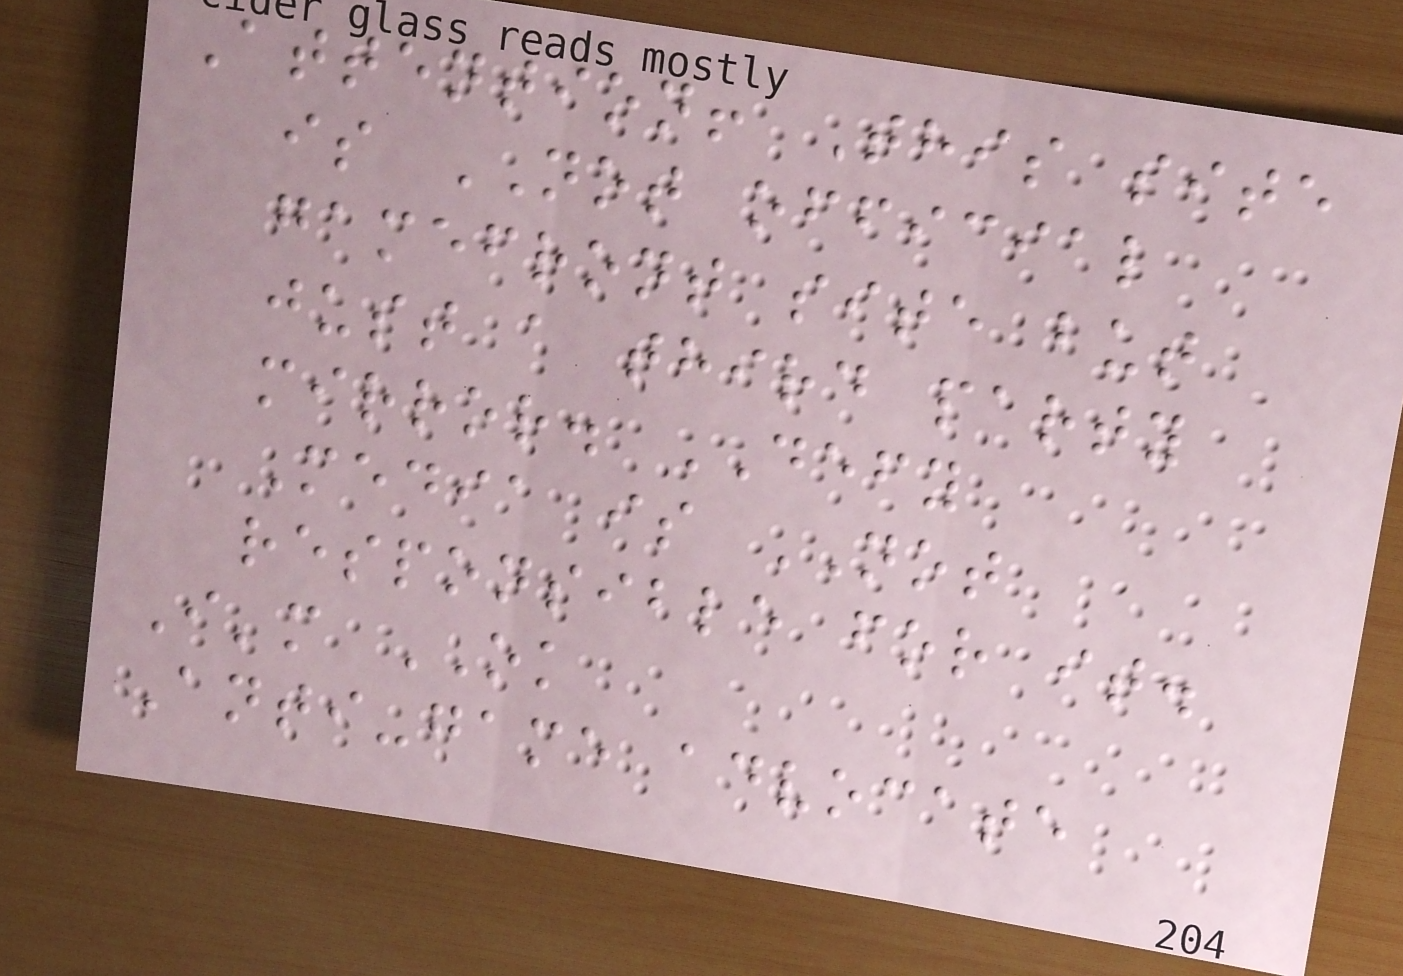Attention! This site
is NOT official
gamefront site but
just a third party
mirror. DEFY
Media is NOT
responsible for it.
I'm OK
Anti-game advocate
